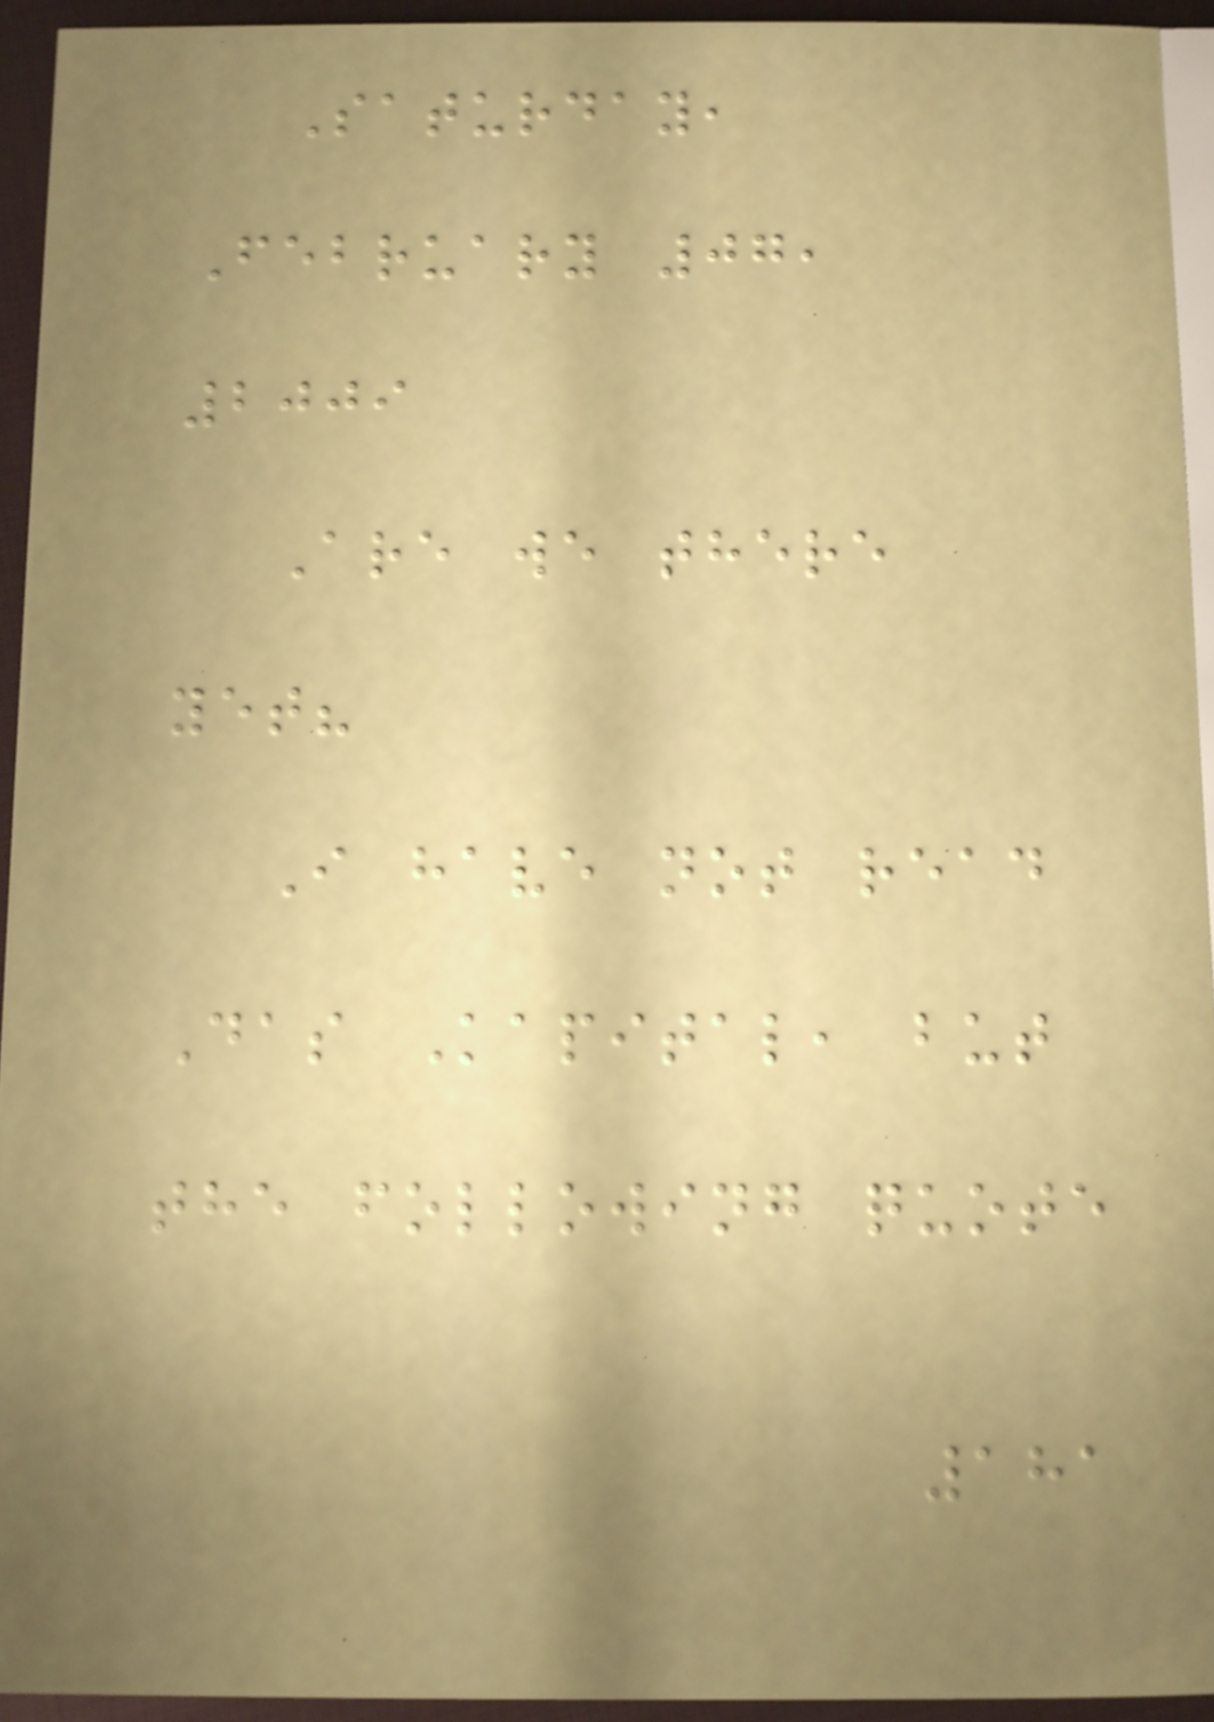Saturday,
February 07,
2009
Are we there
yet?
I have not read
Das Kapital, but
the following quote
181
